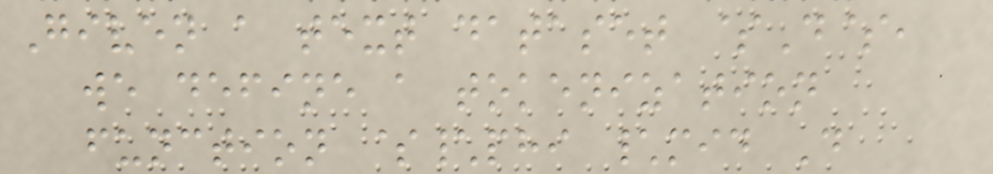Given a text dataset $D$,
we define a tokenization
function $\phi \mid D
